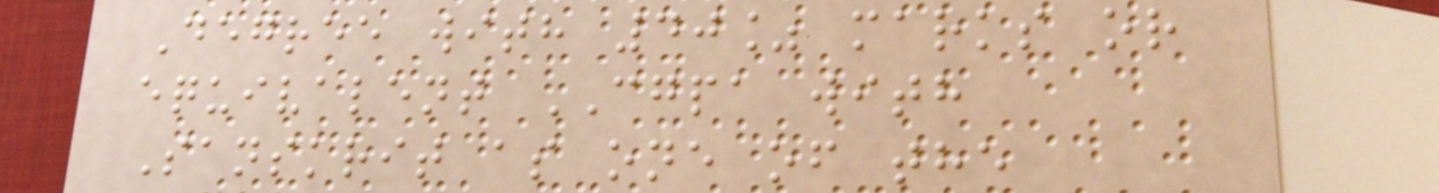Degree with 40% marks or
equivalent CGPA with
Sanskrit as one of the
